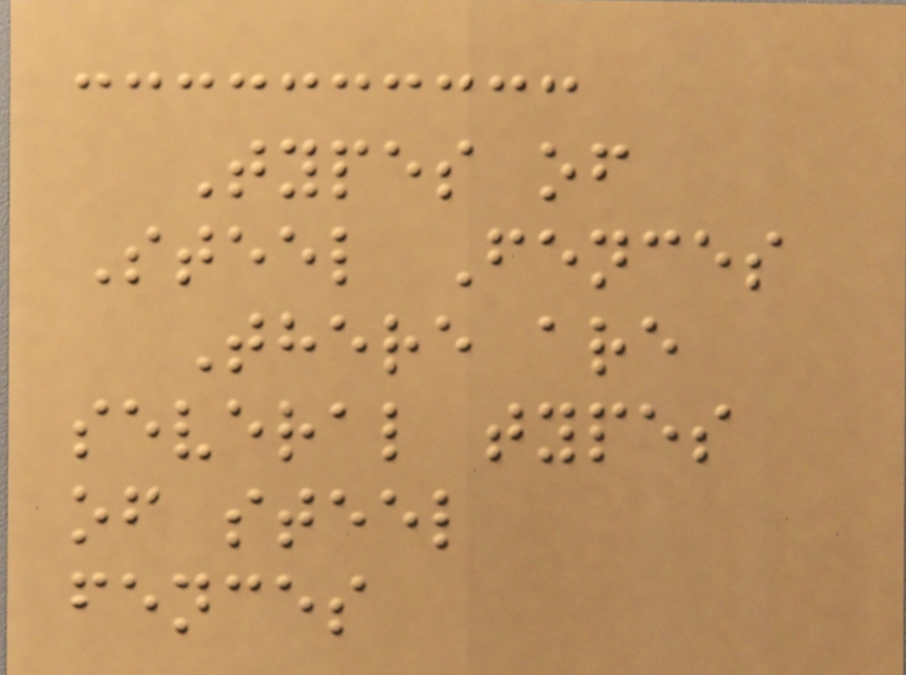Types of
Steel Fences
There are
several types
of steel
fences
